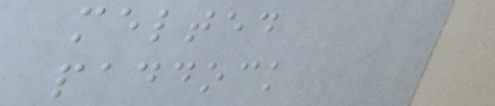melted
paddock
